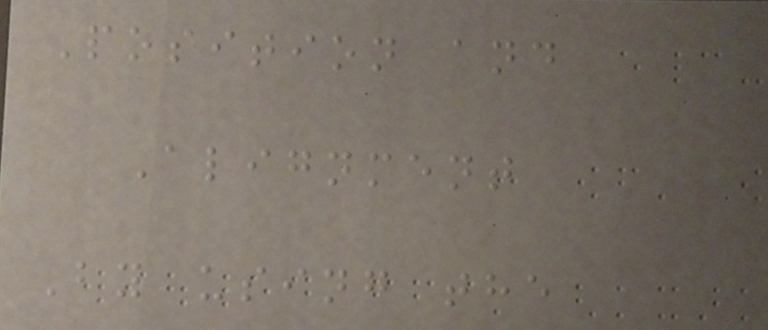Position and
Alignment
By using the
